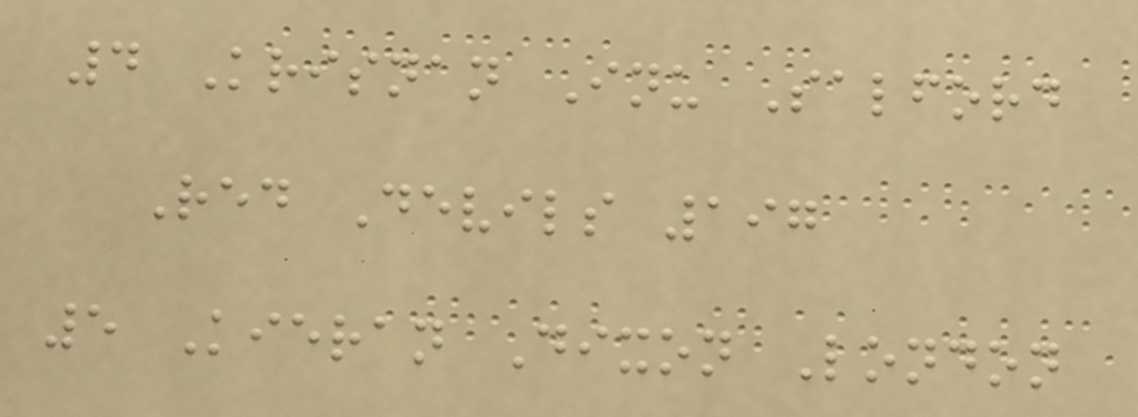4 Krisnan Inu Salford
Red Devils 197
5 Kieran Dixon London
